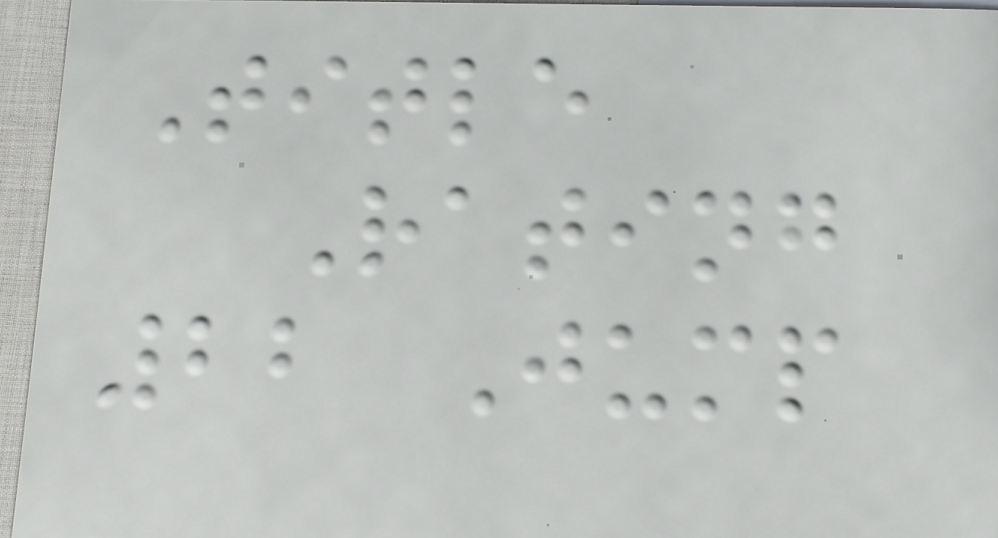Title
Rating
22 Jump
